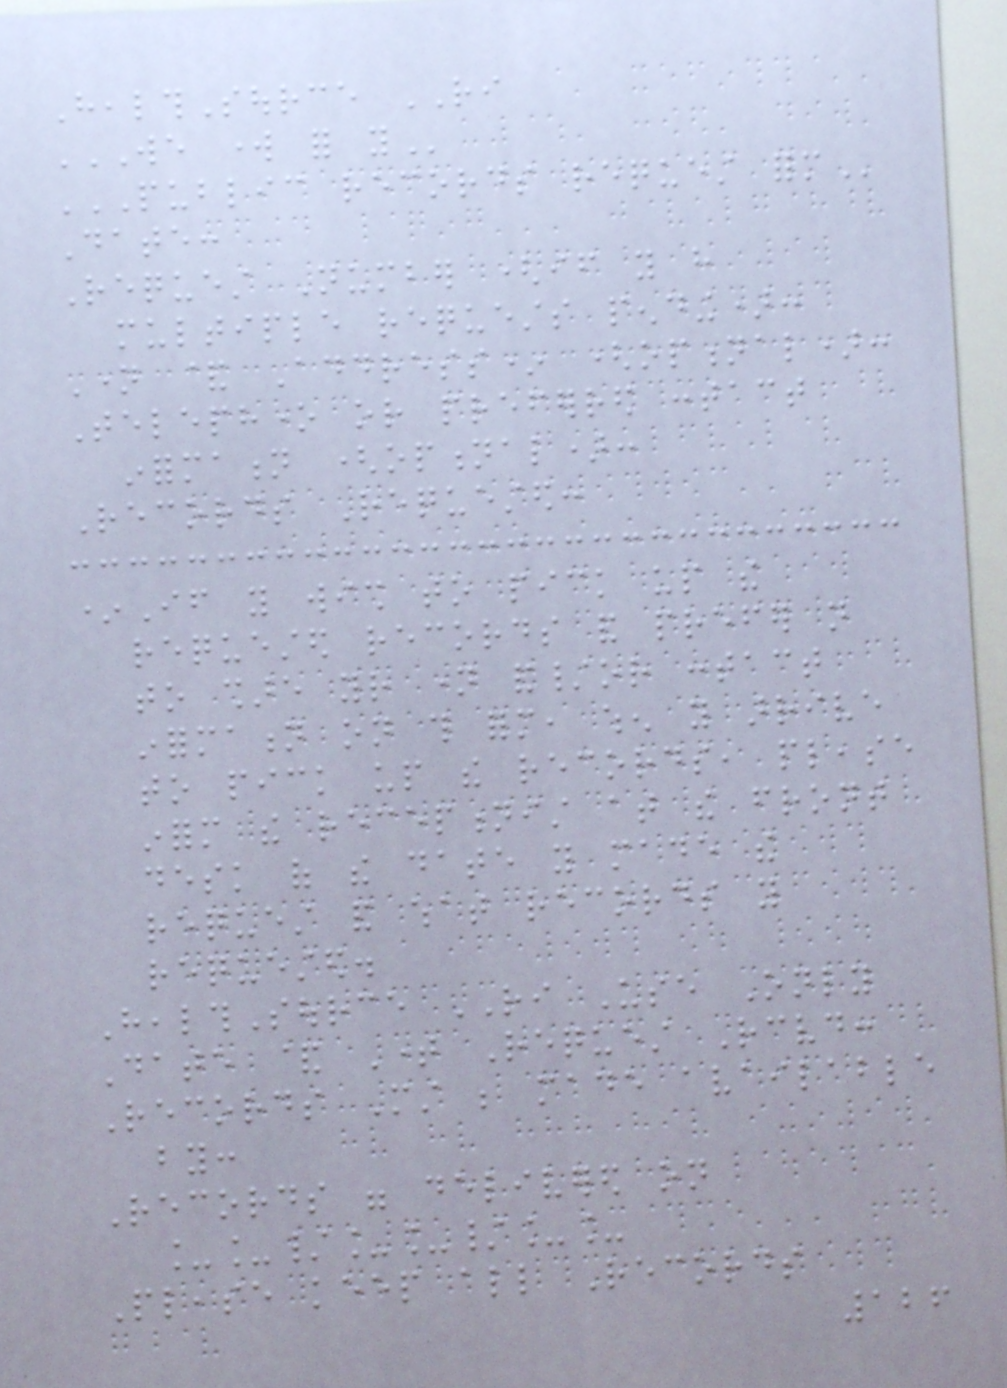HealthSource RI
WE WORK FOR YOU
PUBLIC RECORDS REQUEST FORM
Date:
Request Number (if you have
multiple requests pending):
Name & Address* (optional):
Telephone or preferred contact
information (optional):
Records Requested:
*If you wish to pick up the
requested records and prefer not
to share your name and/or contact
information on this form, when you arrive
to pick up the records, please
inform the receptionist at the front
desk of the date you made the
request and what records you
requested.
HealthSource RI Use Only
Date & Time Request Received:
Records Must be made available
by:
Records were delivered on
__/__/__
Please keep all Records
126
